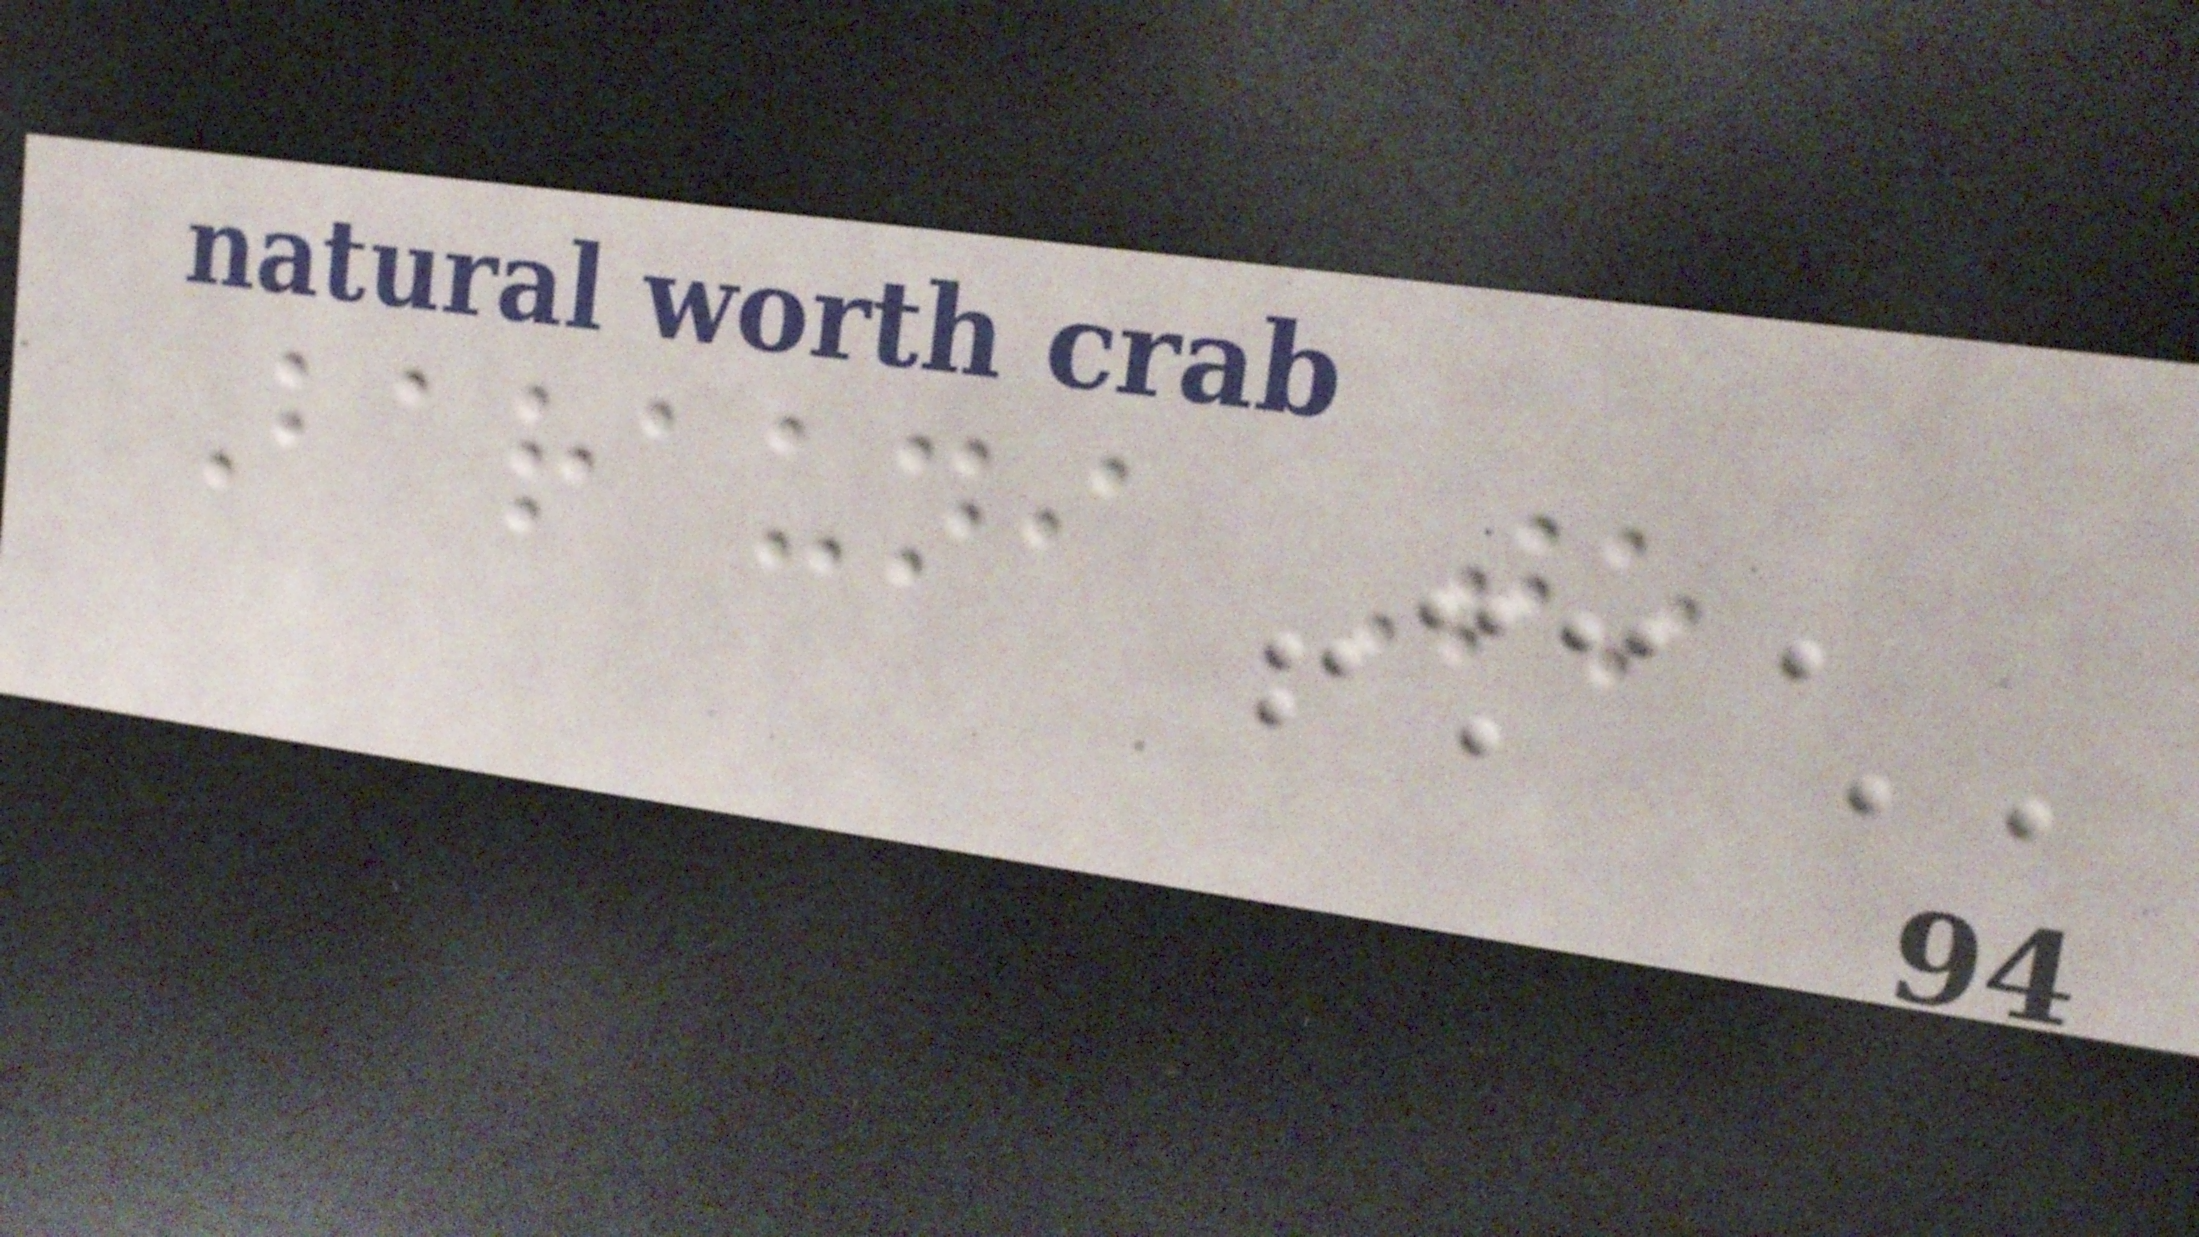Barauni To
